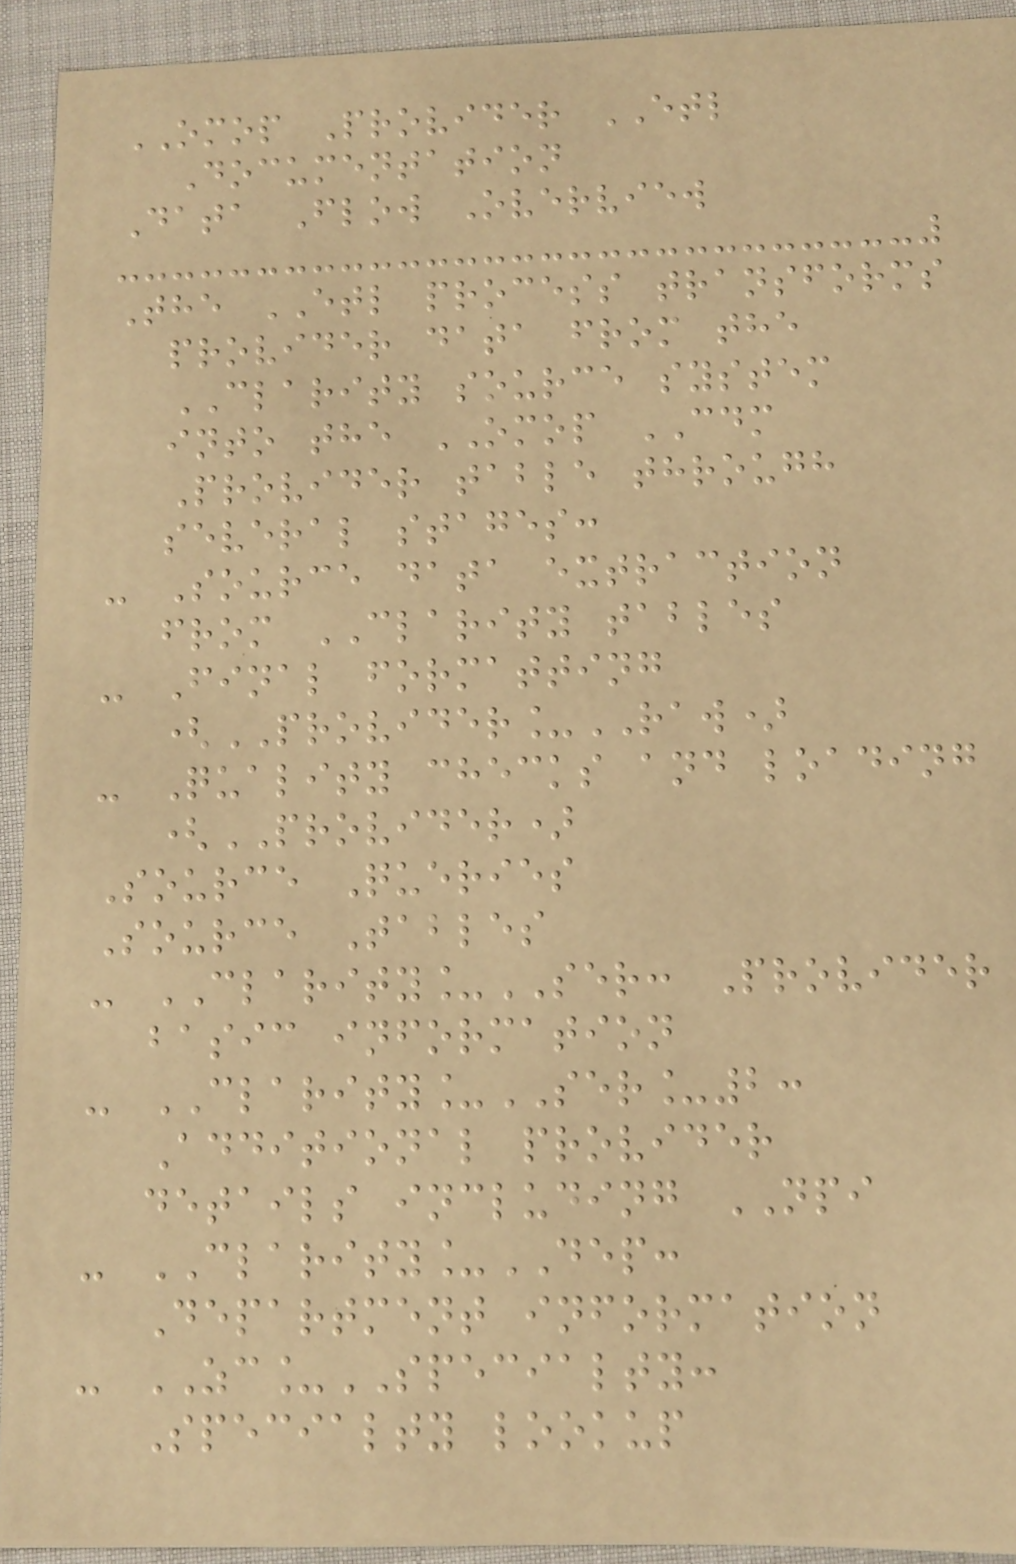OMOP Provider ETL
Documentation
Data Flow Overview
The ETL process transforms
provider data from the
CLARITY source system
into the OMOP CDM
Provider table through
several stages:
- Source data extraction
from CLARITY tables
- Final formatting
(PROVIDER_RAW)
- Quality checks and loading
(PROVIDER)
Source Queries
Source Tables
- CLARITY_SER: Provider
basic information
- CLARITY_SER_2:
Additional provider
details including NPI
- CLARITY_DEP:
Department information
- ZC_SPECIALTY:
Specialty lookup
